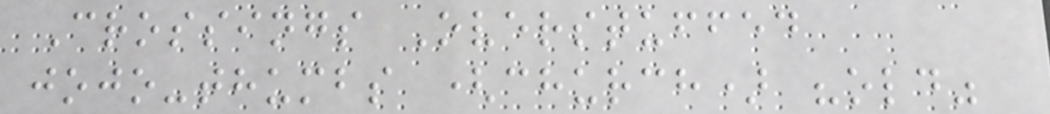Crossings Overstuffed
jojo-thumbs (church) "old"
